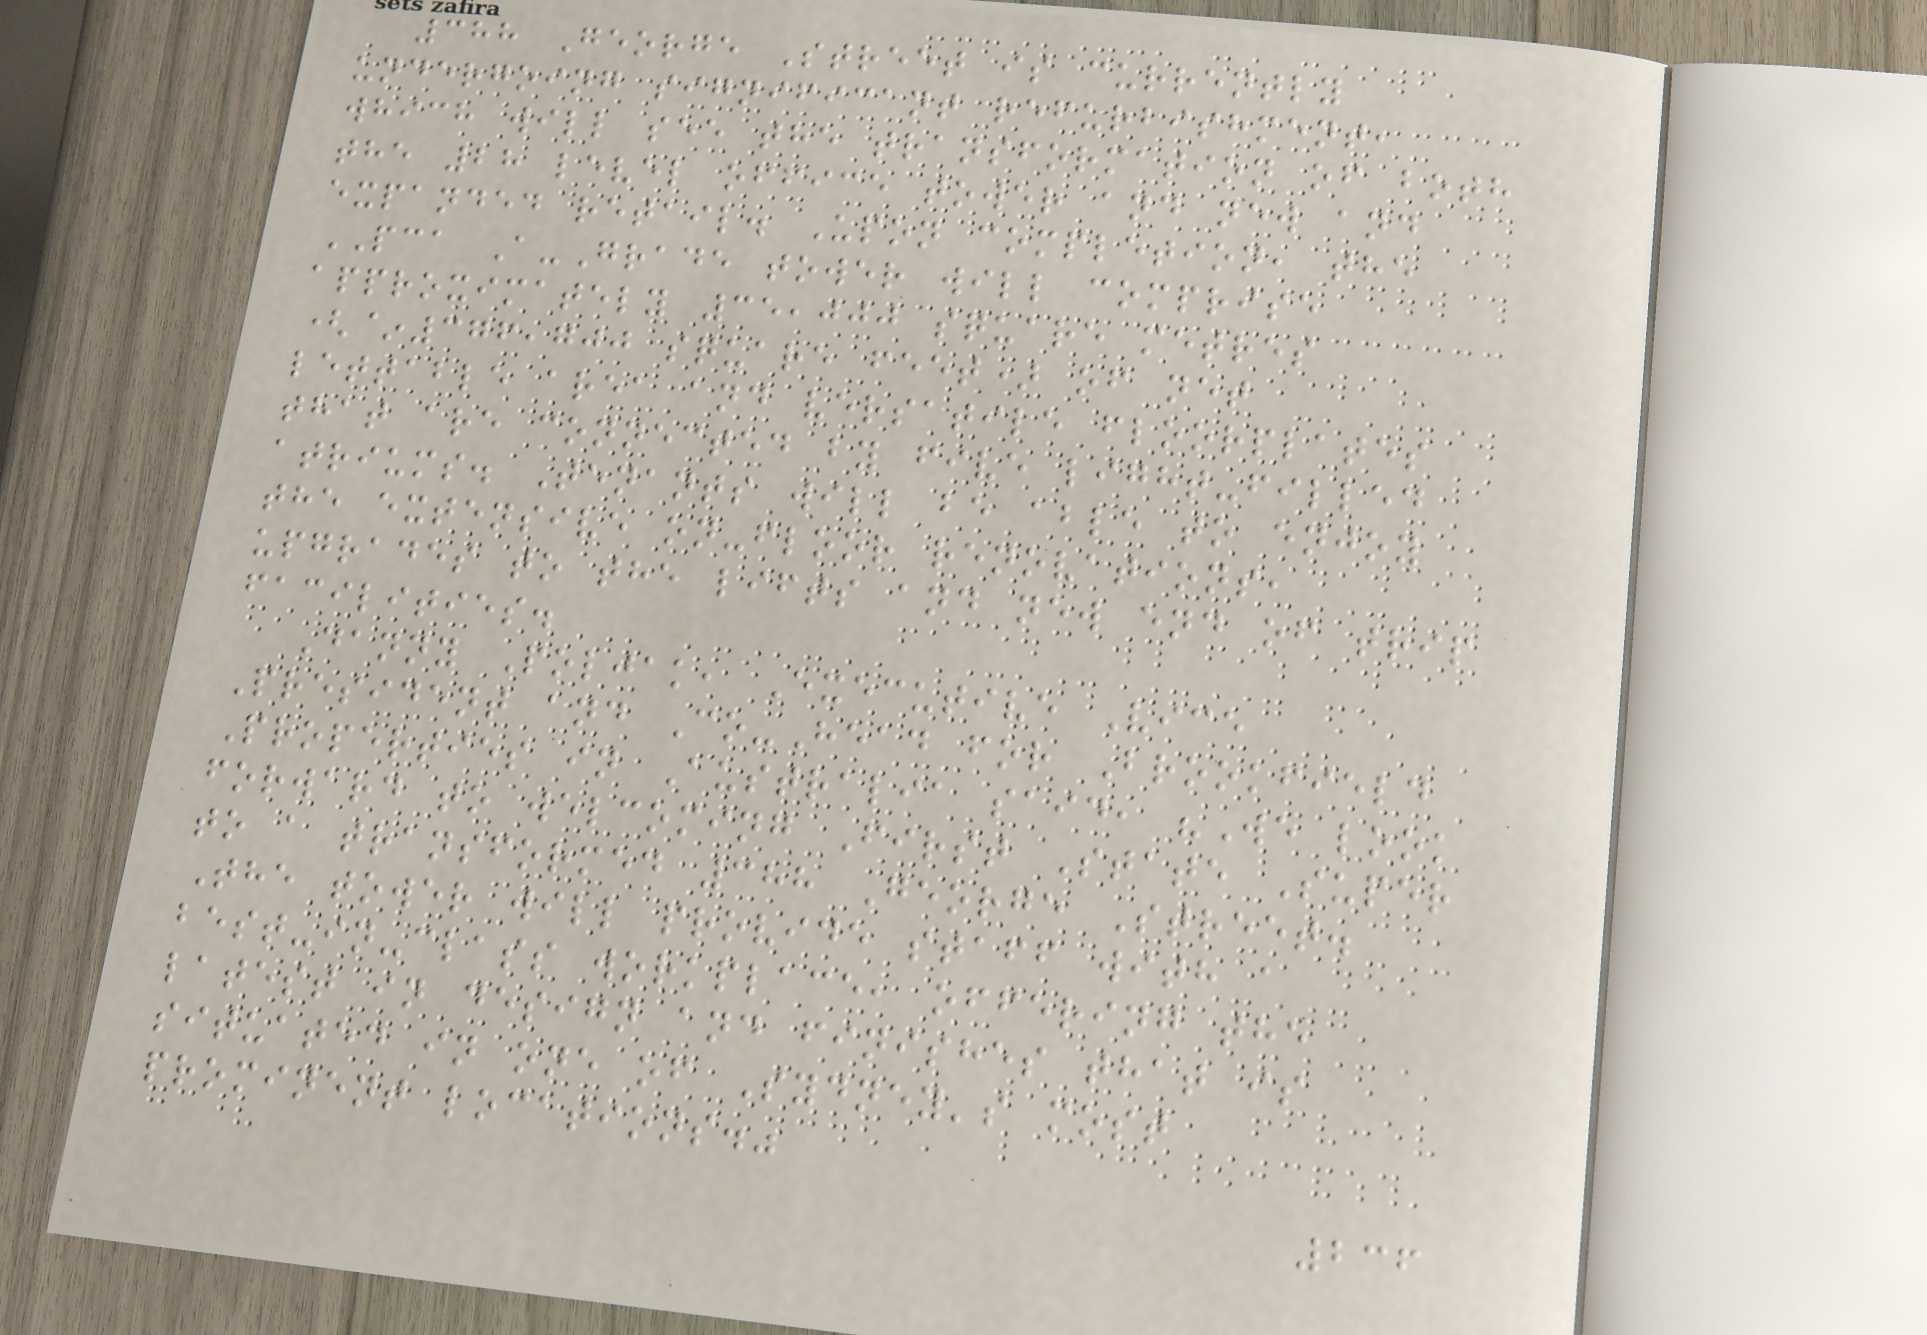388 George Street is currently
undergoing significant refurbishment,
which will see the transformation of both
the 28 level office tower and new and
expanded retail. Upon completion, the
PCA A-Grade tower will comprise
approximately 35,000 square metres
(~376,700 square feet) of net
lettable area and versatile floorplates
that are connected by five light-filled
atriums. Tenants will be able to enjoy
the extensive on-floor renovations,
upgrades to the lifts and new end of trip
facilities.
Danny Poljak, Executive Vice
President and Co-Head for Brookfield
Properties in Australia said, "We look
forward to welcoming First State Super
to a transformed 388 George Street.
The tower will provide staff with a
best-in-class workplace, offering the
latest in design and finishes that is
situated in one of Sydney's most
prominent locations."
236
